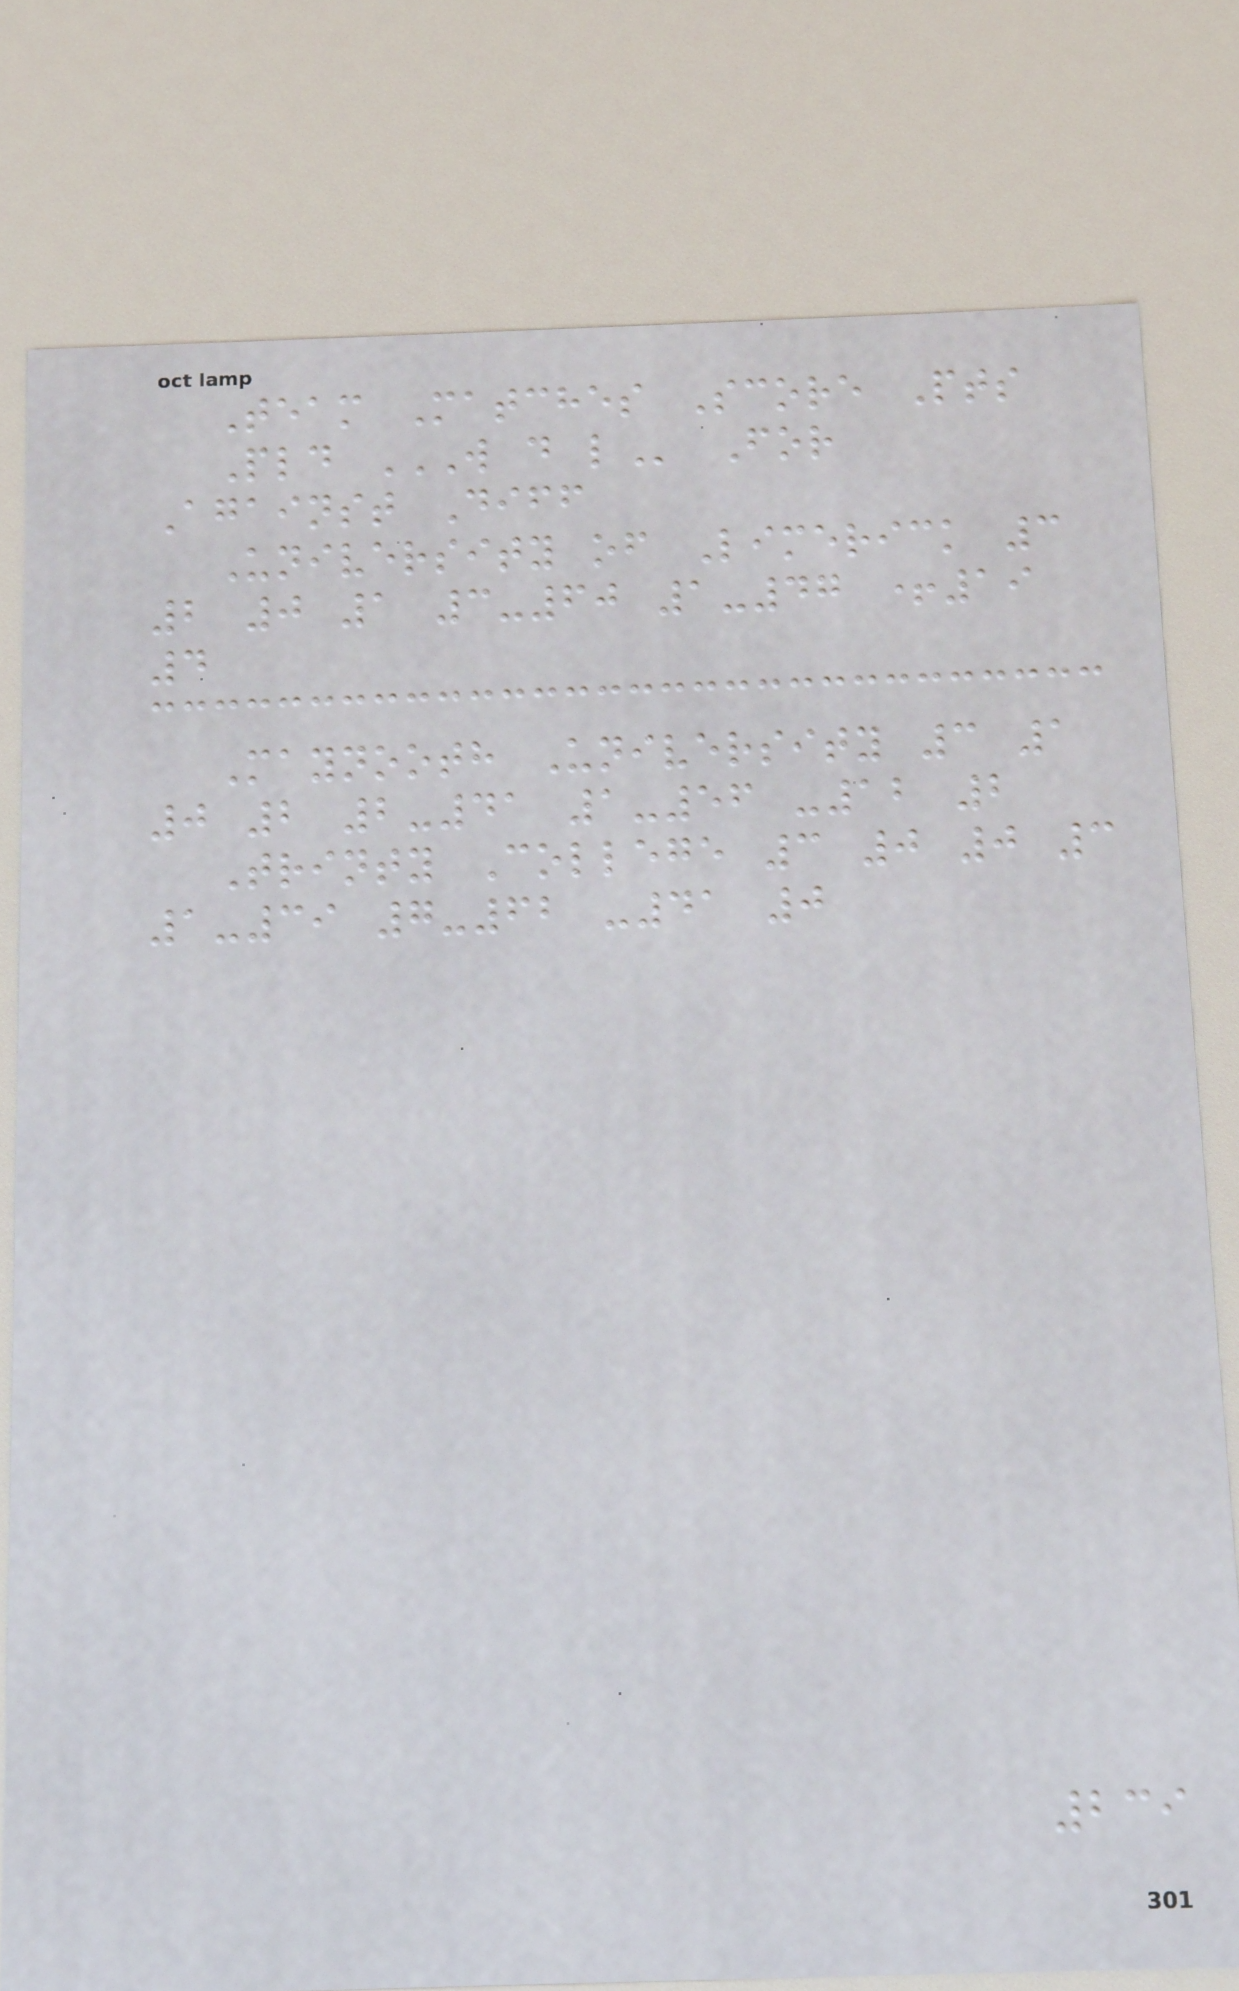Team Matches Score Pts
Pld W D L For
Against Diff
University of Limerick 3
2 0 1 3-60 1-47 +19
4
Maynooth University 3 1
0 2 2-41 1-56 -12 2
Trinty College 3 0 0 3
1-39 7-62 -41 0
239
